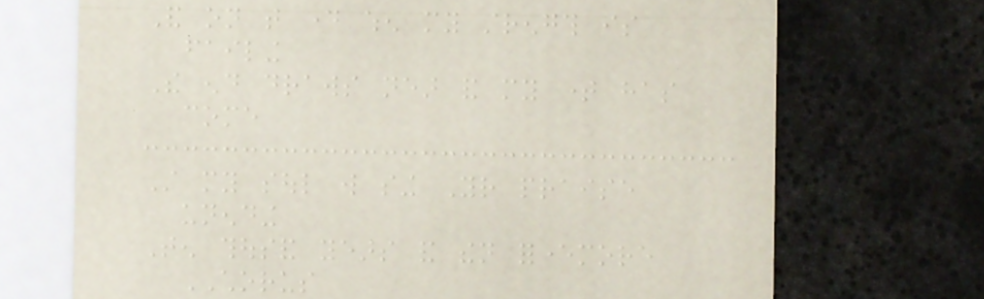And on that day when my strength is
failing
The end draws near and my time has
come
Still my soul will sing Your praise
unending
Ten thousand years and then forevermore
CHORUS
